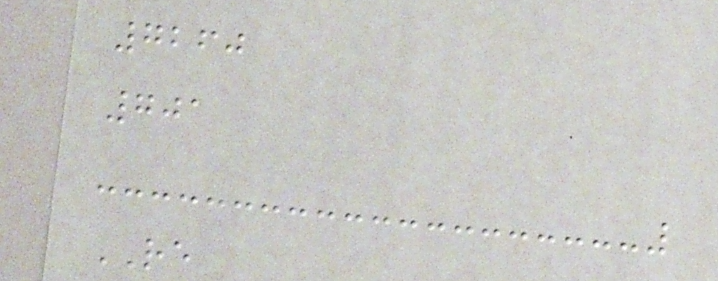7260
701
RE
